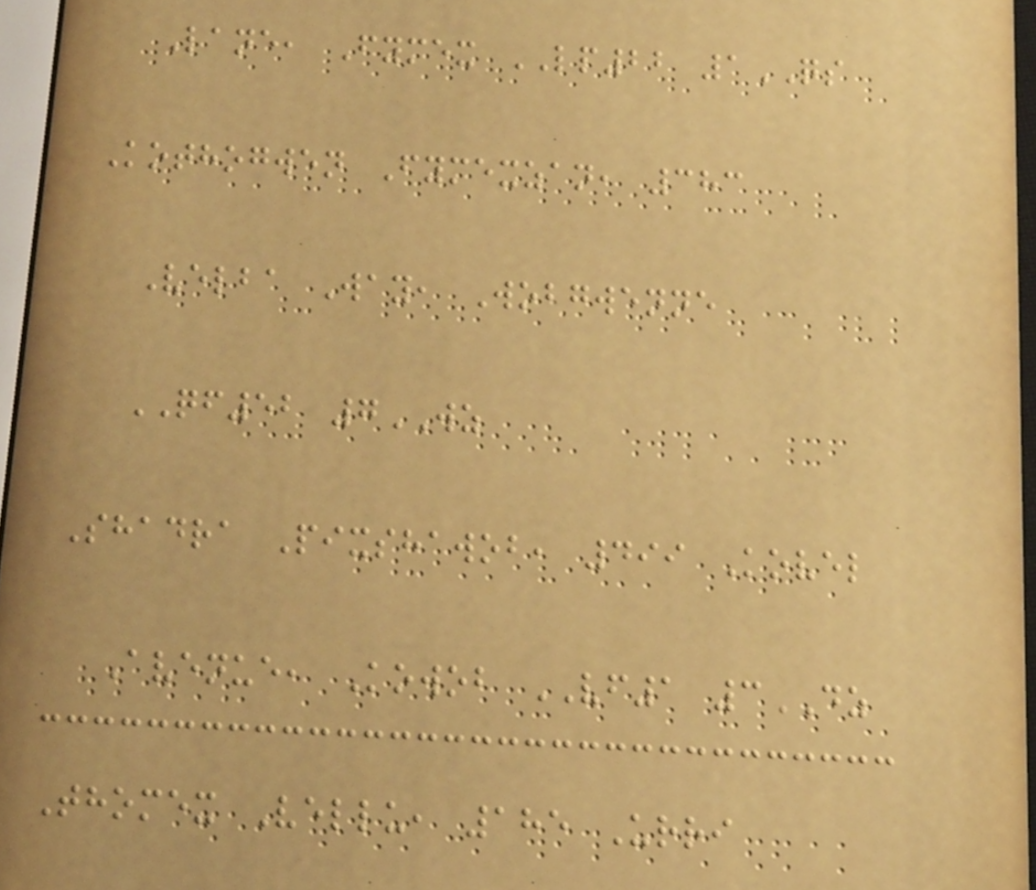Lane, Fymex LP22 1QS
Kothogwen Fymexzan, 383
Velba Way, Wobgwenne
QF52 7WZ
Shadra Pixshawob, 499 Kovel
Avenue, Kowob VF1 3DZ
Thomex Vellu, 185 Urri
